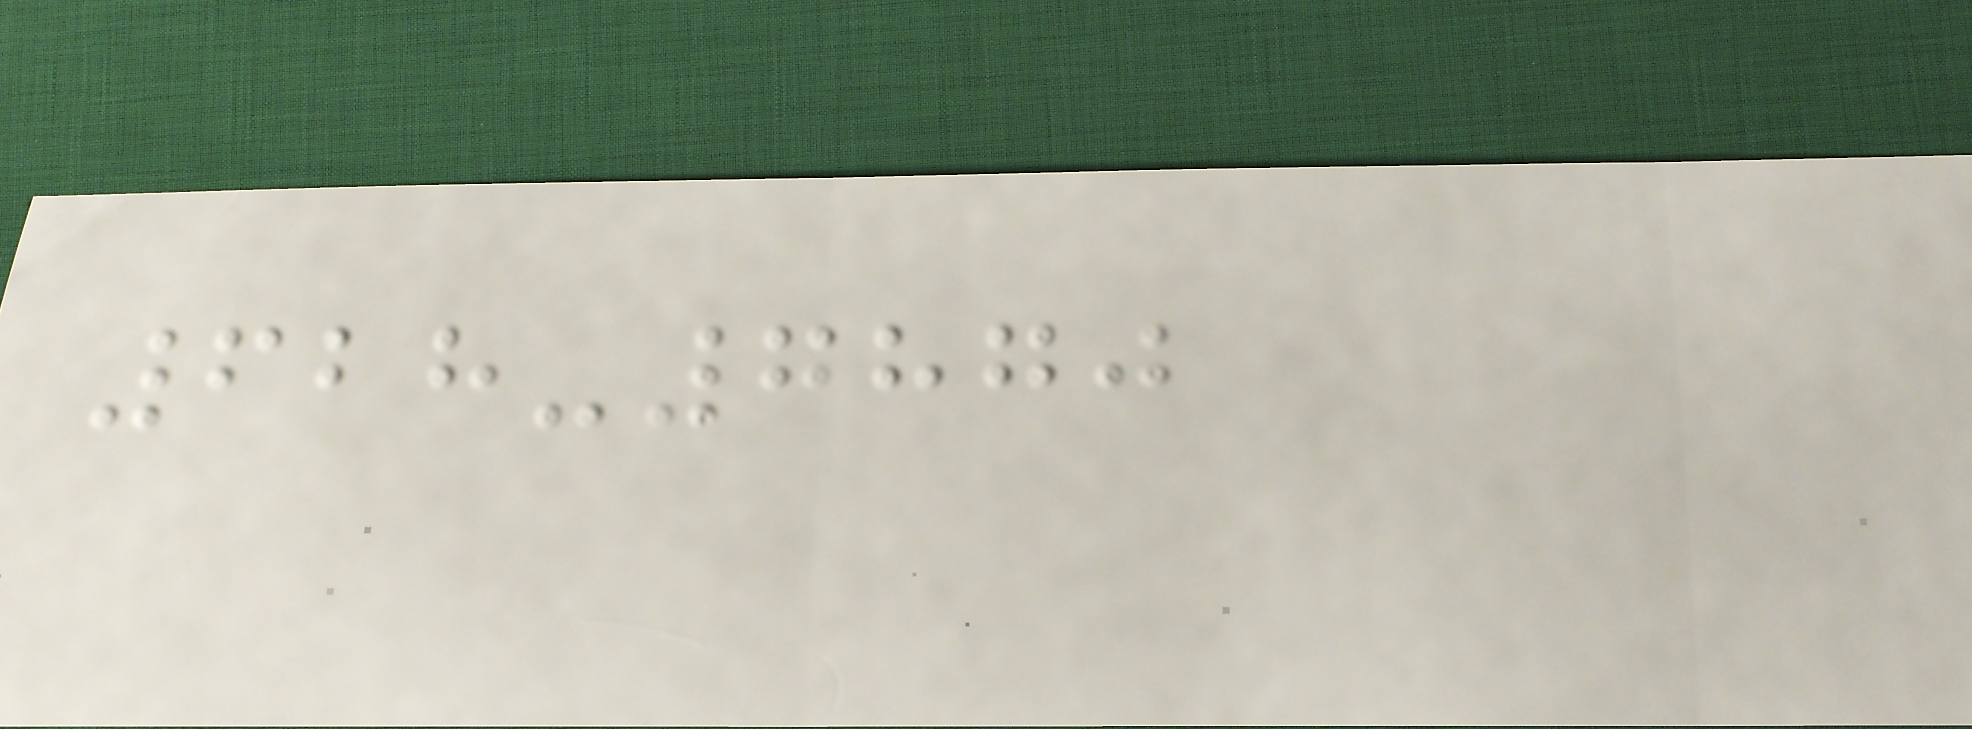628-7870
